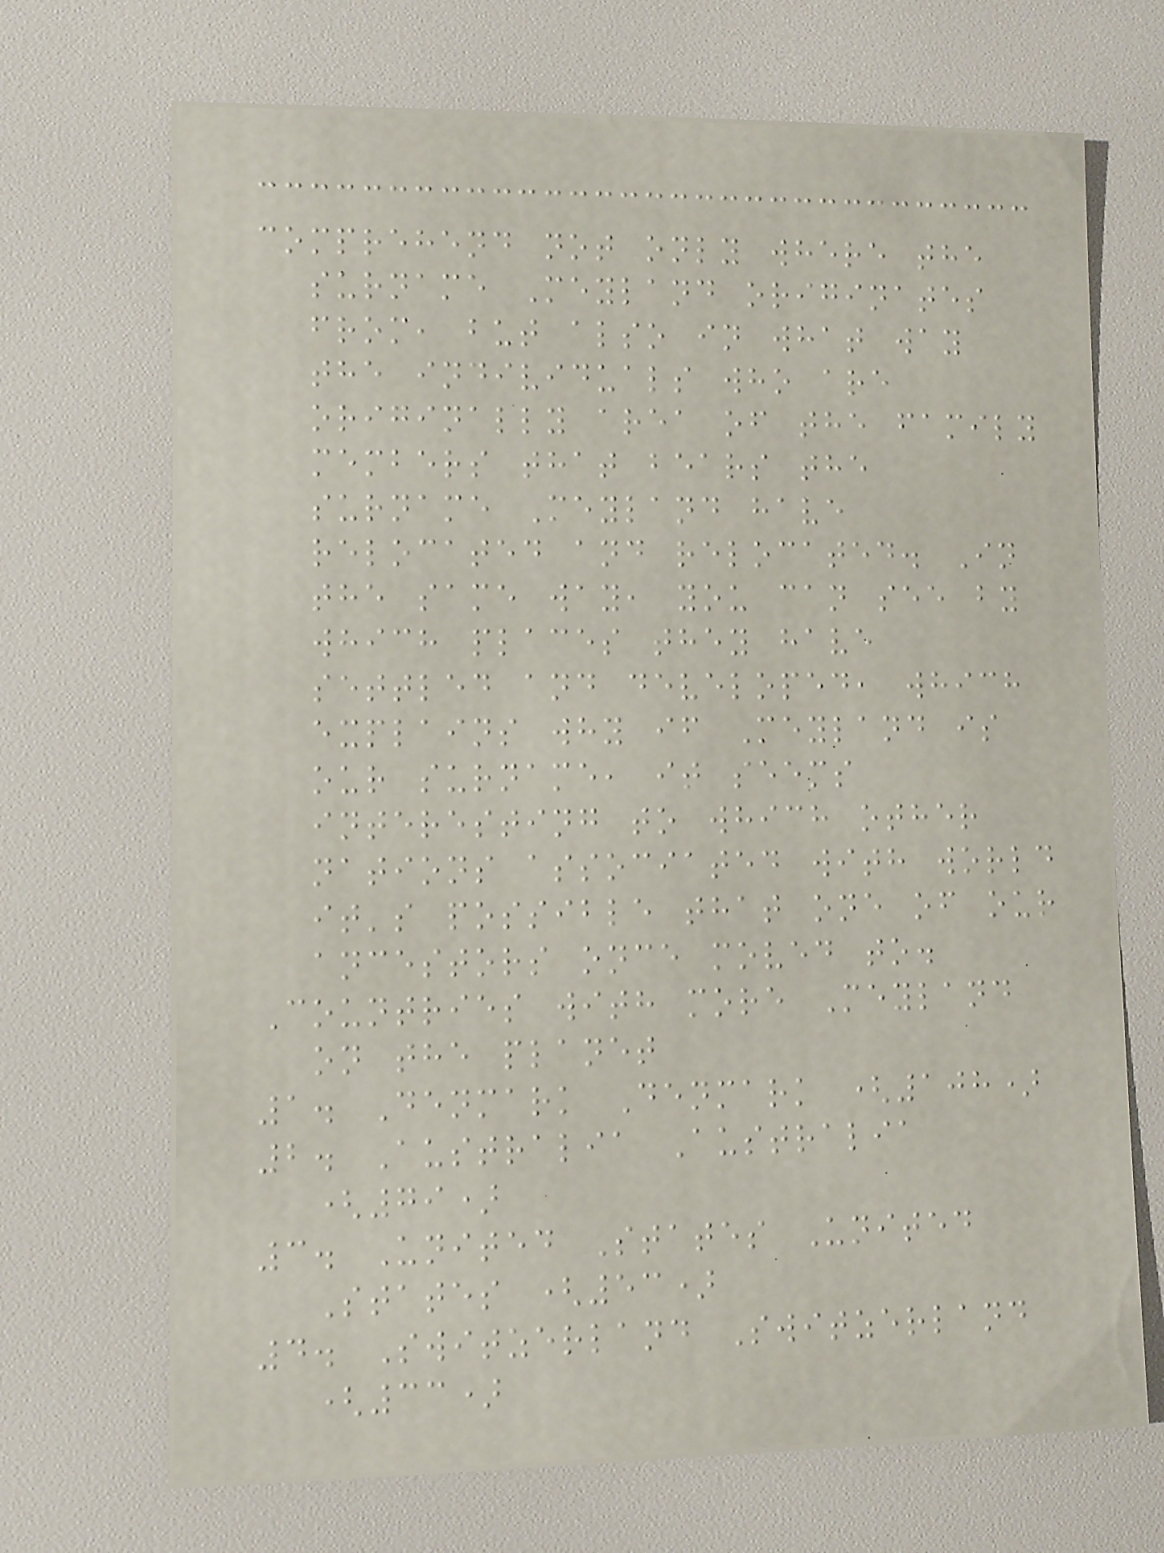comprehend not only where the
surname Meyland originates
from, but also in what way
the individuals who are
originally area of the family
members that bears the
surname Meyland have
relocated and relocated. In
the same way, you can see by
which places they have
settled and developed, which
explains why if Meyland is
our surname, it seems
interesting to which other
nations associated with world
it's possible that one of our
ancestors once moved to.
Countries with more Meyland
on the planet
1. Denmark Denmark (108)
2. Australia Australia
(79)
3. United States United
States (53)
4. Switzerland Switzerland
(33)
